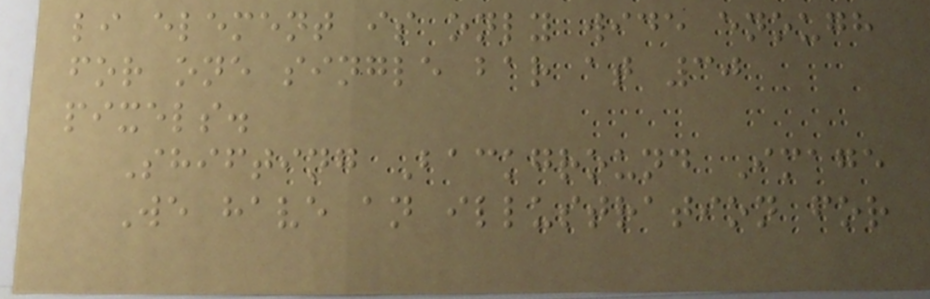li element is only wide enough
for one single bar at 30
pixels.
Shifting Background Image
We have an illustration for
